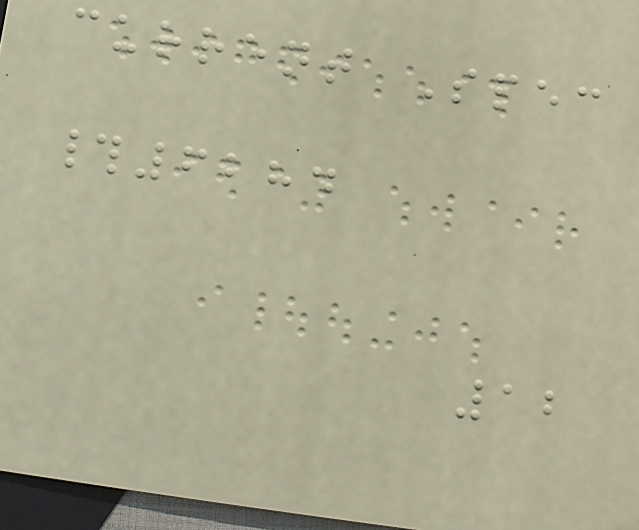current Spec
#6284
12
